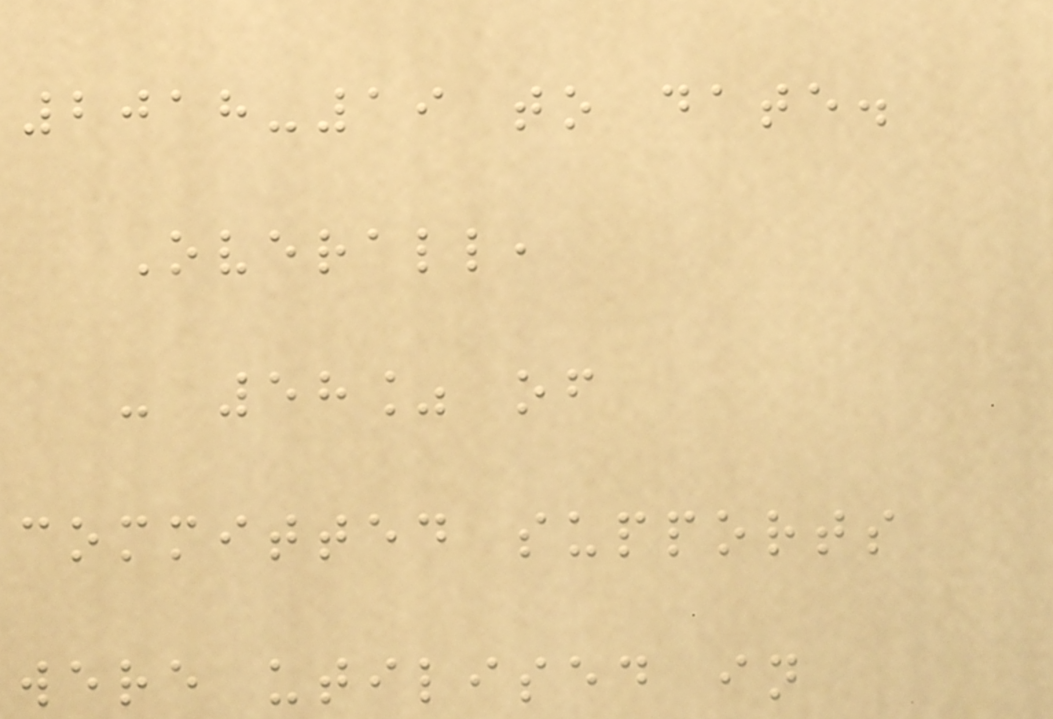2018-19 to date.
Overall,
- 58% of
committed supports
were utilised in
